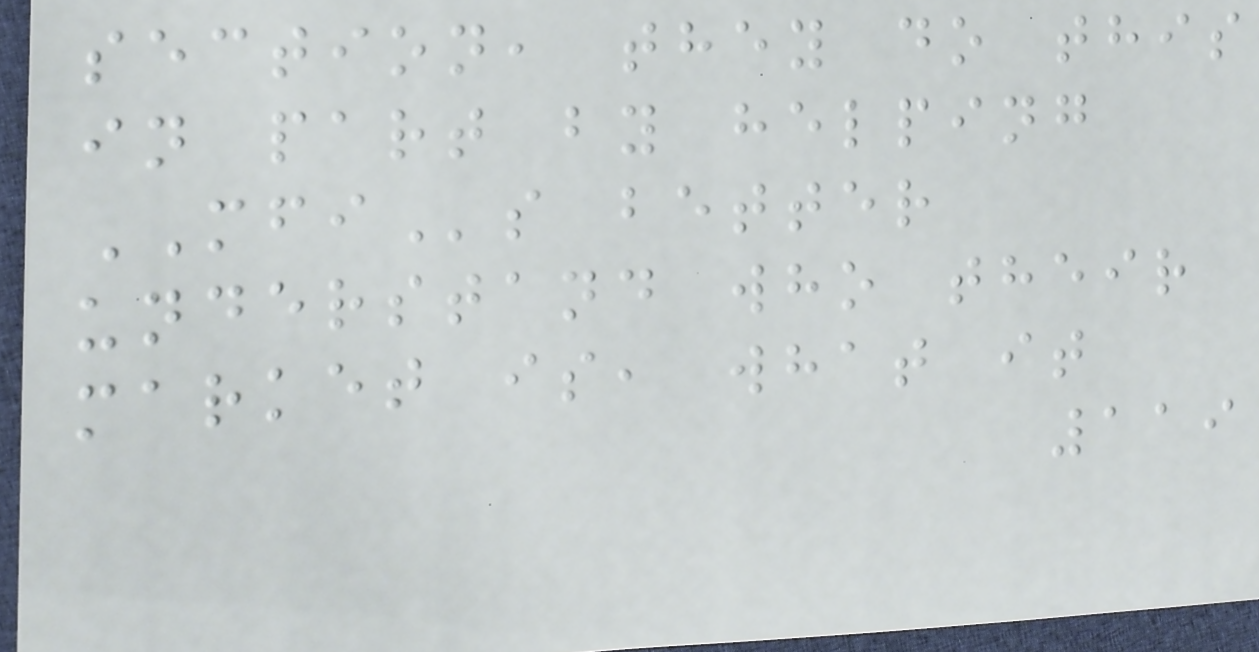section, they do this
in part by helping
MFIs better
understand who their
market is, what it
119
